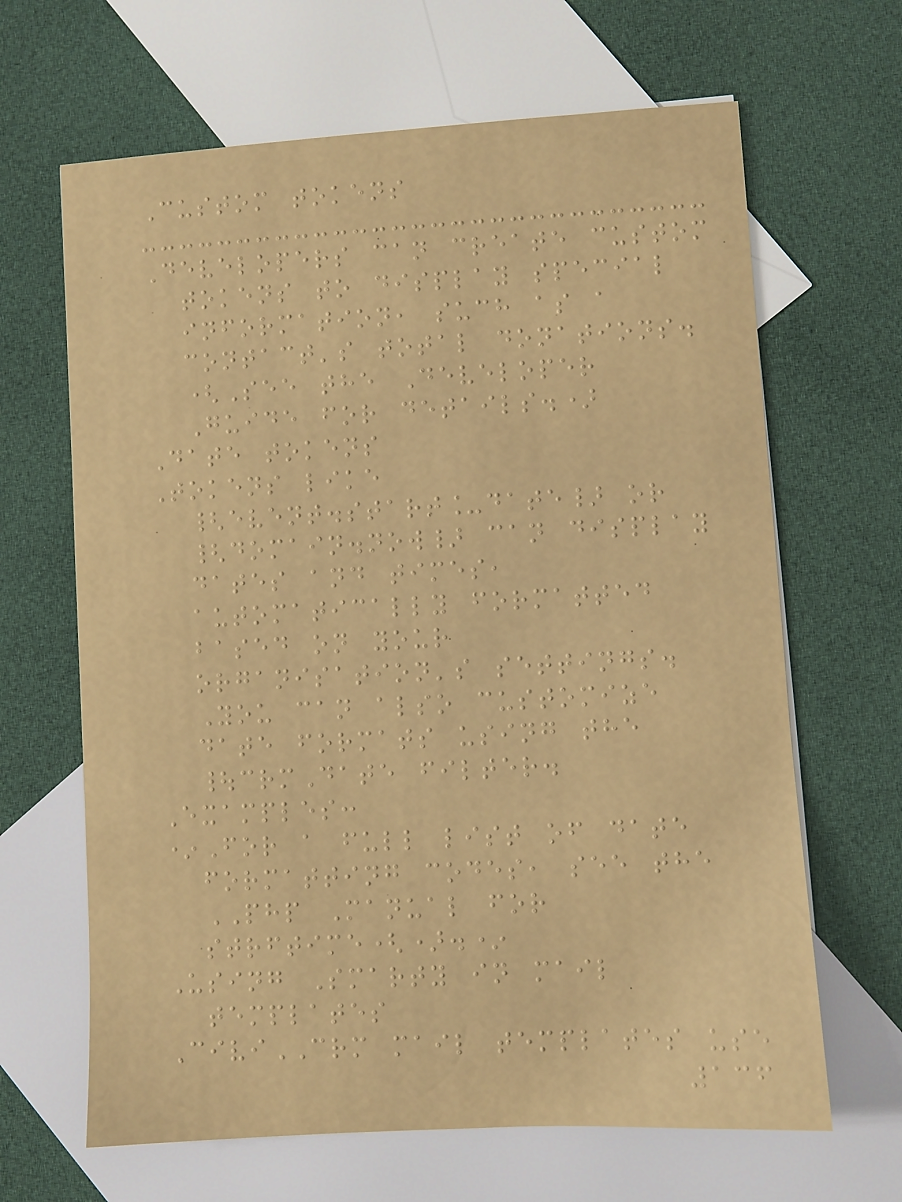Custom tokens
Developers can create custom
tokens to display special
information, such as a
contact's total donations.
(See the Developer
Guide for details.)
Date tokens
Tokens like
{event.start_date} or
{domain.now} can display
dates and times,
automatically formatted
based on your
organisation's settings.
You can also customize
date formats using the
|crmDate filter.
Examples:
*For a full list of date
formatting codes, see the
PHP Manual for
strftime().*
Using Smarty in mail
templates
CiviCRM mail templates use
136
